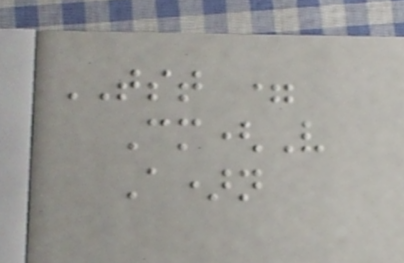TST =
Cm(V
A)n
